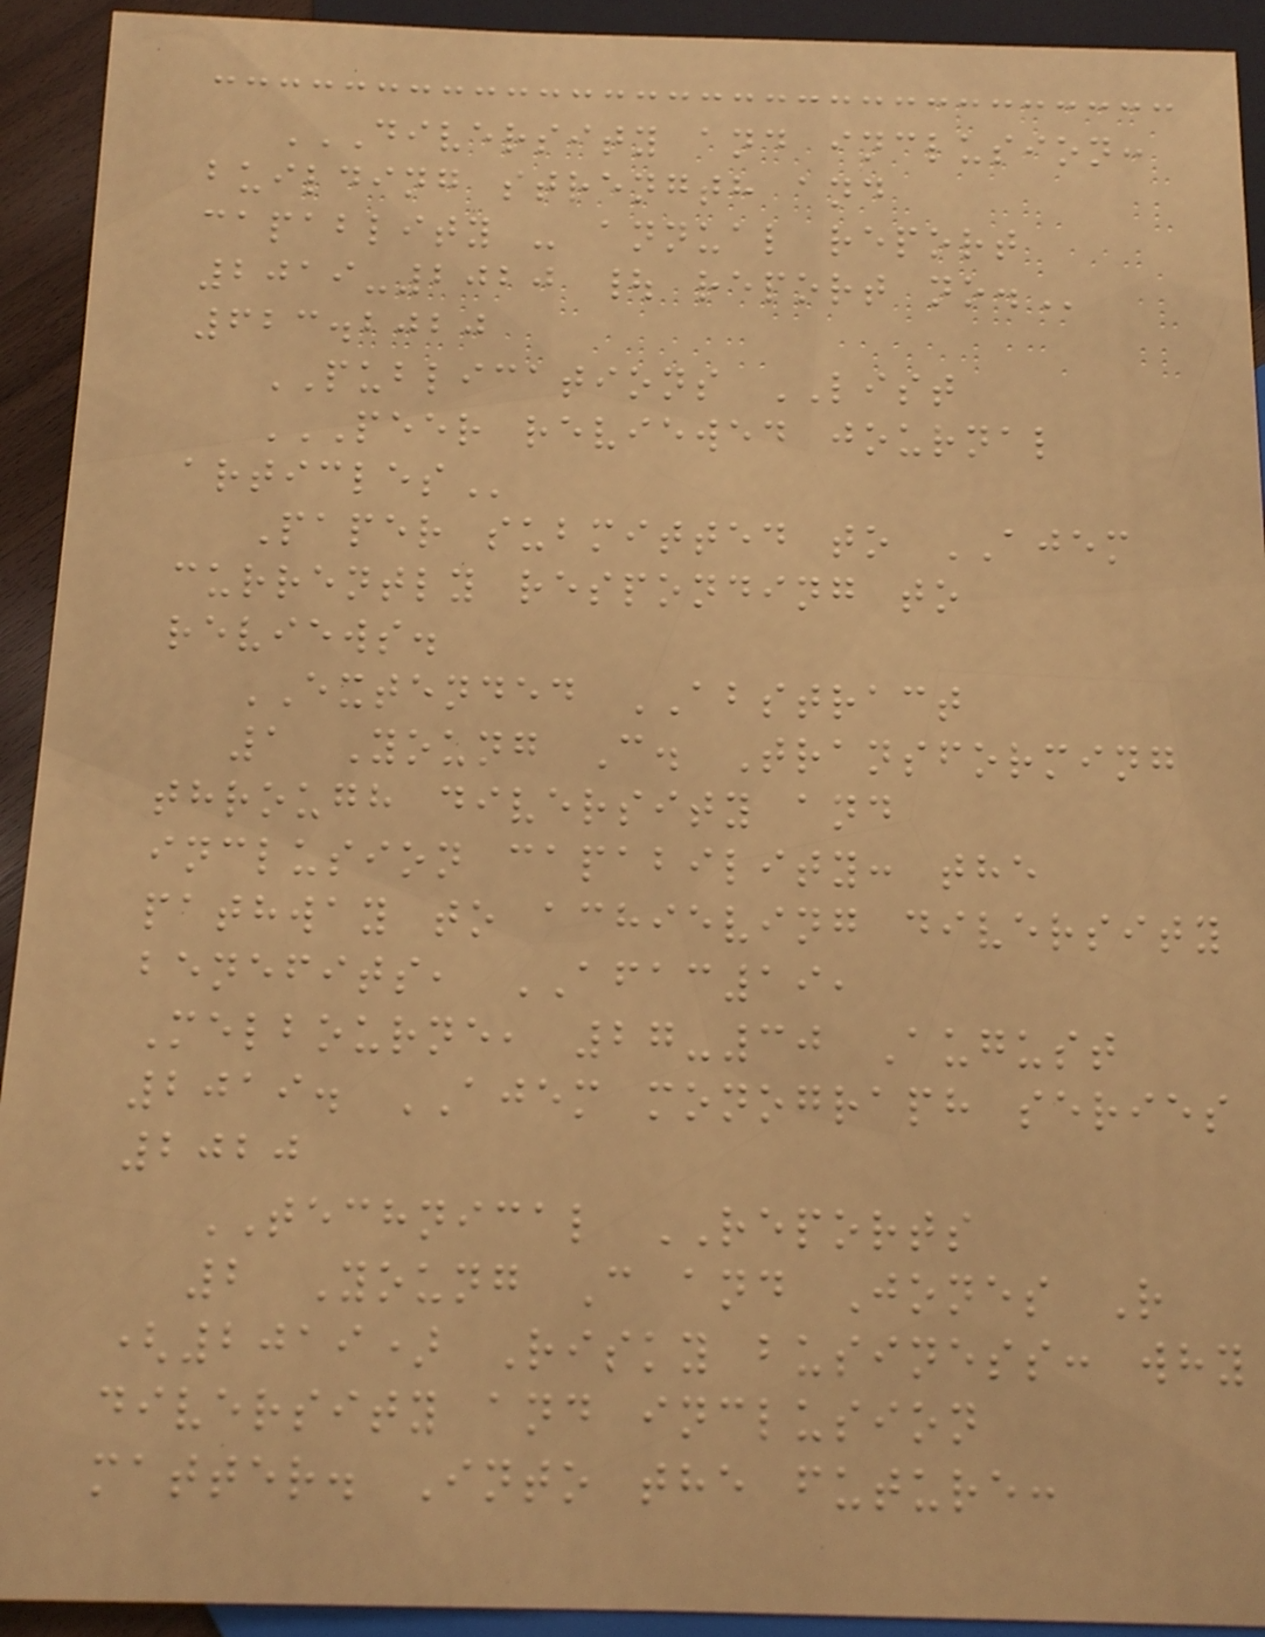DIVERSITY AND INCLUSION:
BUILDING STRENGTH AND
CAPABLITY - ANNUAL REPORT
2019-2020 | REPORT NO.
623.2020
PUBLICATIONS LIST
PEER REVIEWED JOURNAL
ARTICLES
Paper submitted to AJEM
currently responding to
reviews.
EXTENDED ABSTRACT
1 Young C. Transforming
through diversity and
inclusion capability: the
pathway to achieving diversity
benefits, AFAC19,
Melbourne, 27-30 August
2019. AJEM monograph series
2020
TECHNICAL REPORTS
2 Young C and Jones R
(2019) Risky business: why
diversity and inclusion
matter. Into the future:
